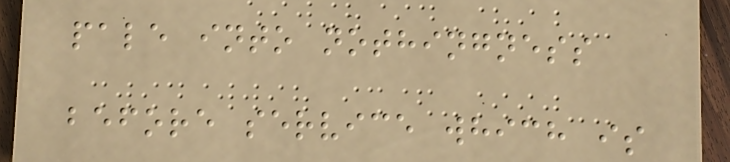pale into nothingness
before service which is
